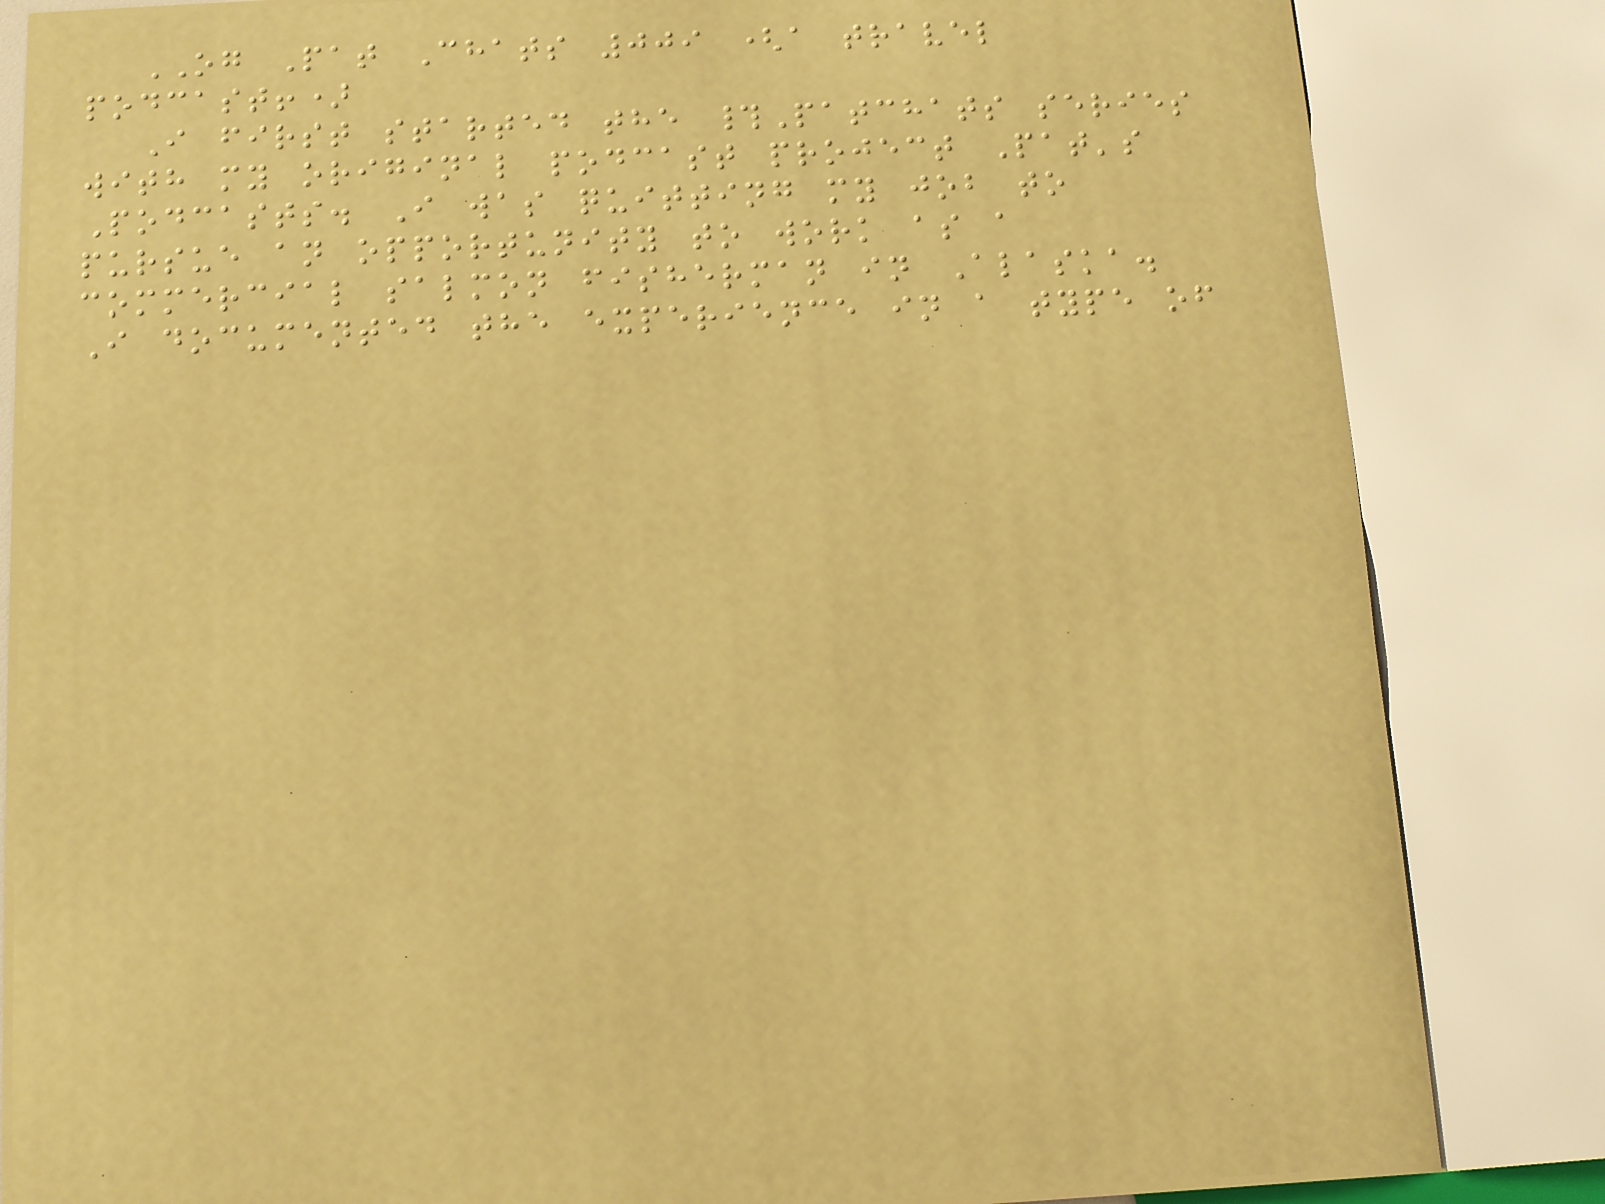OG Pat Chats 009 (a travel
podcast!)
I first started the #Patchats series
with my original podcast project Pat's
Podcasts. I was quitting my job to
pursue an opportunity to work as a
commercial salmon fisherman in Alaska.
I documented the experience in a type of
